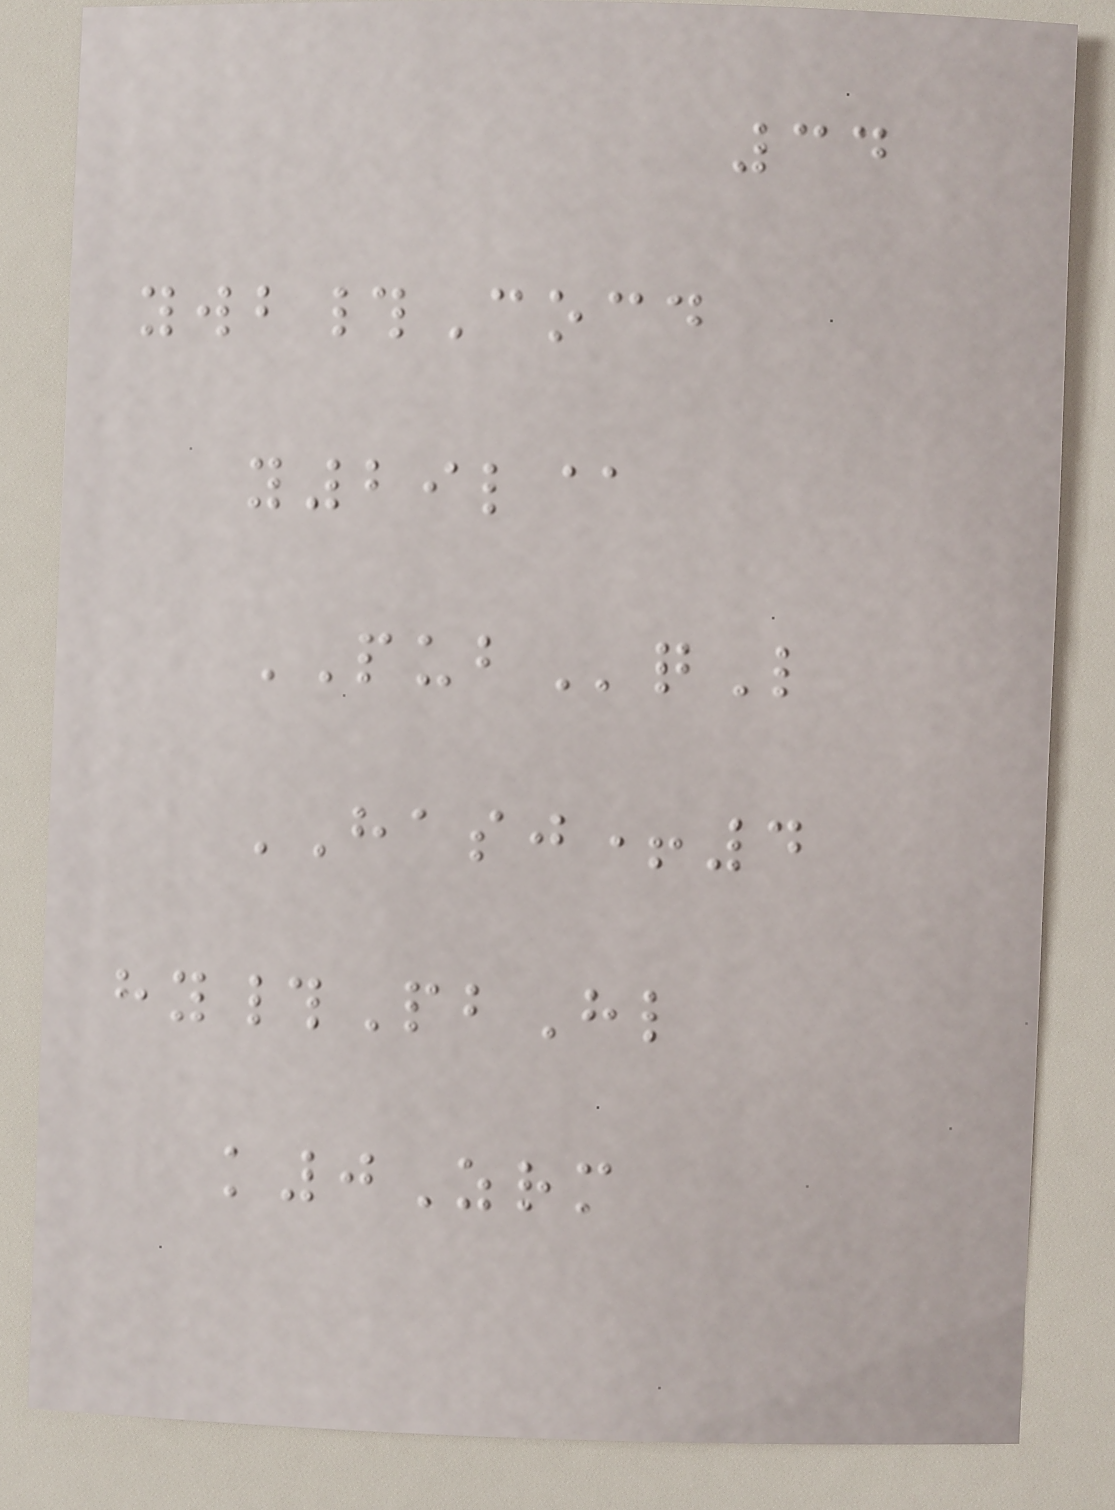34
ywb#Cocd
y29l@
PUBqL
HASJ+4
hy#PbHl
k0Zrm
